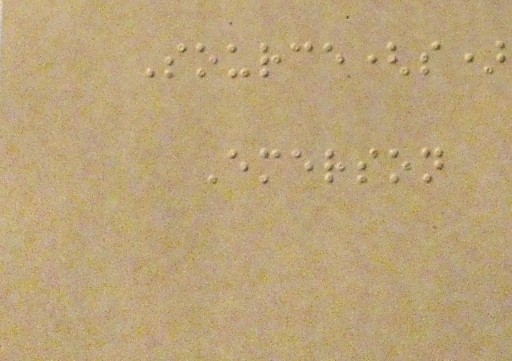Source(s)
Emerson
